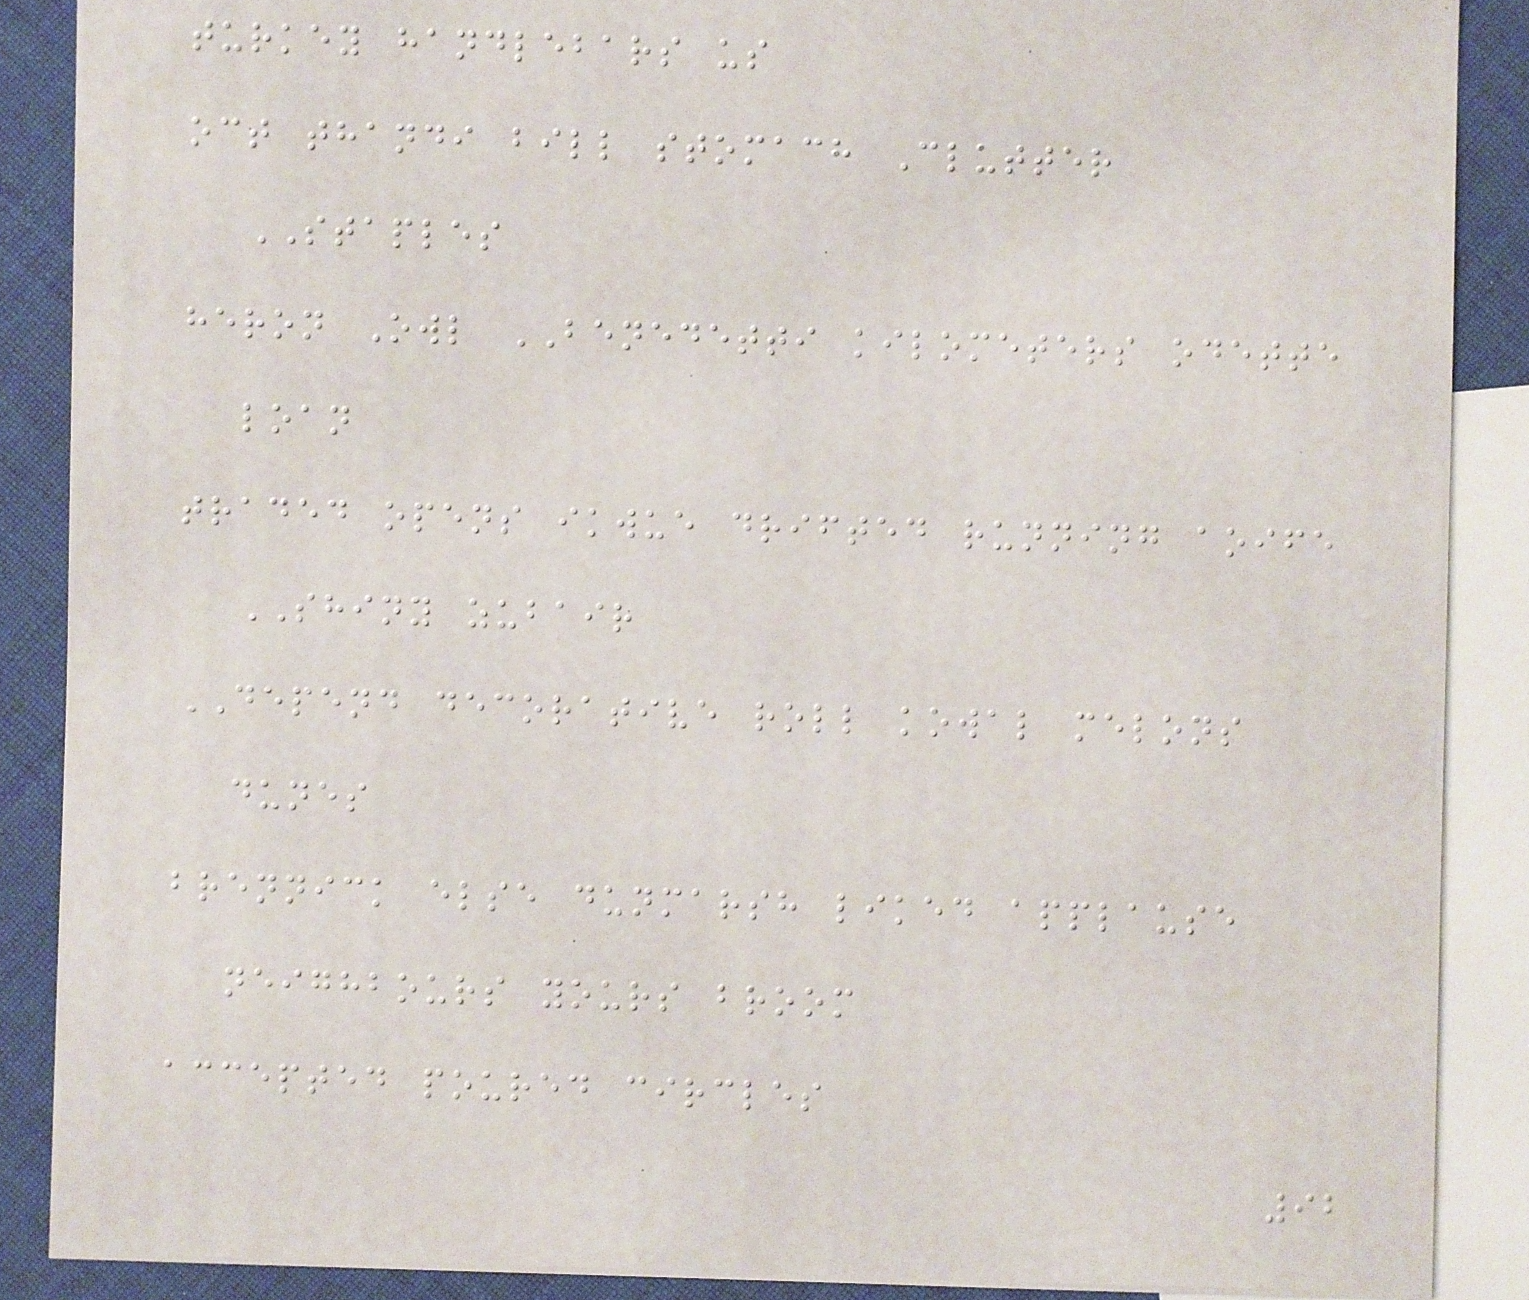turkey handlebars us
oct thandi bill stomach Clutter
STAPLES
heron Owl BENEDETTI kilometers odette
loan
traded opens ikwue drifted running aoife
SHINY zubair
DEPEND decorative roll kowal melons
dunes
brennick else dunmarsh liked applause
neighbours yours broom
accepted poured circles
92
